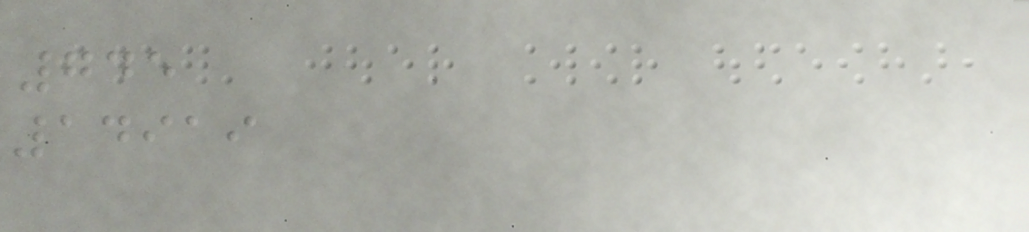745
14919
